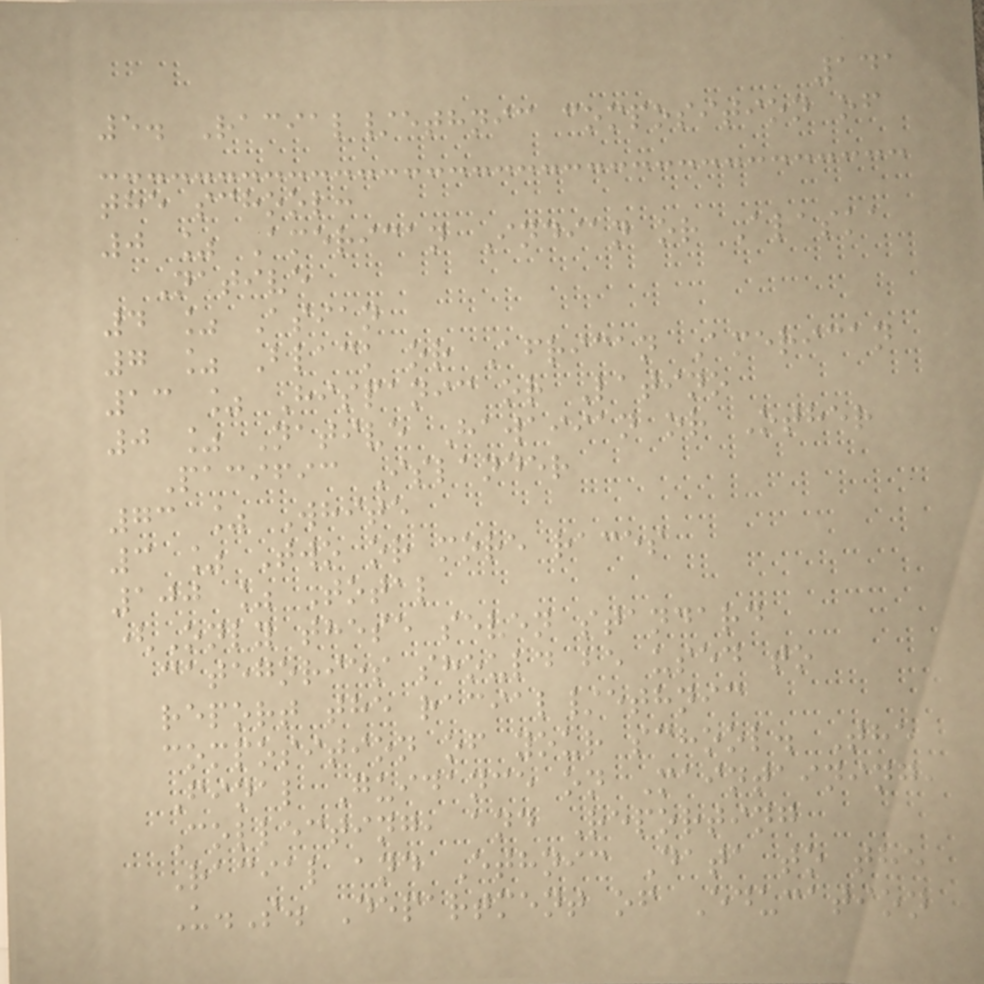141
5. Racial/ethnic composition of
the school:
0 % American Indian or Alaska
Native
4 % Asian
7 % Black or African American
13 % Hispanic or Latino
0 % Native Hawaiian or Other
Pacific Islander
73 % White
3 % Two or more races
100 % Total
(Only these seven standard
categories should be used to
report the racial/ethnic
composition of your school. The
Final Guidance on Maintaining,
Collecting, and Reporting
Racial and Ethnic Data to the
U.S. Department of Education
